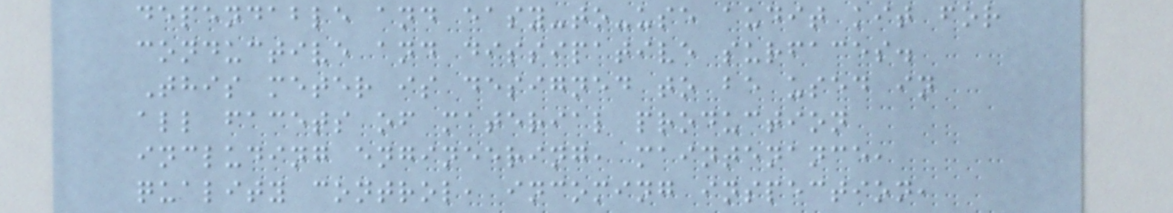dependable and easy-to-use audit kit for
conductive and dissipative surfaces.
This meter is designed to be used in
all facets of material production
including engineering, maintenance,
quality control, incoming inspection,
